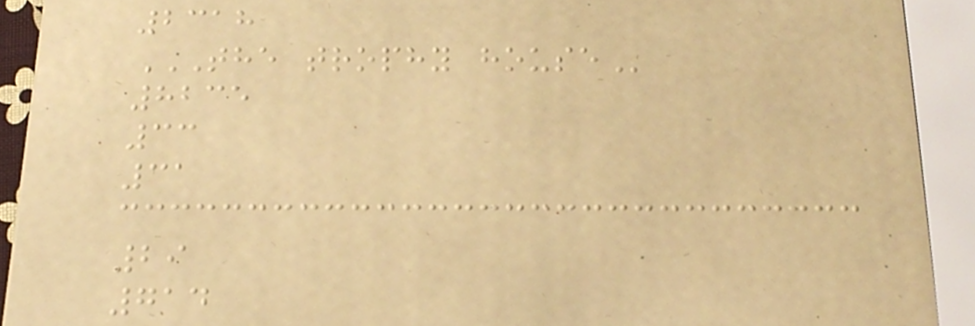2318
THE TROPHY HOUSE
8235
33
31
29
714
